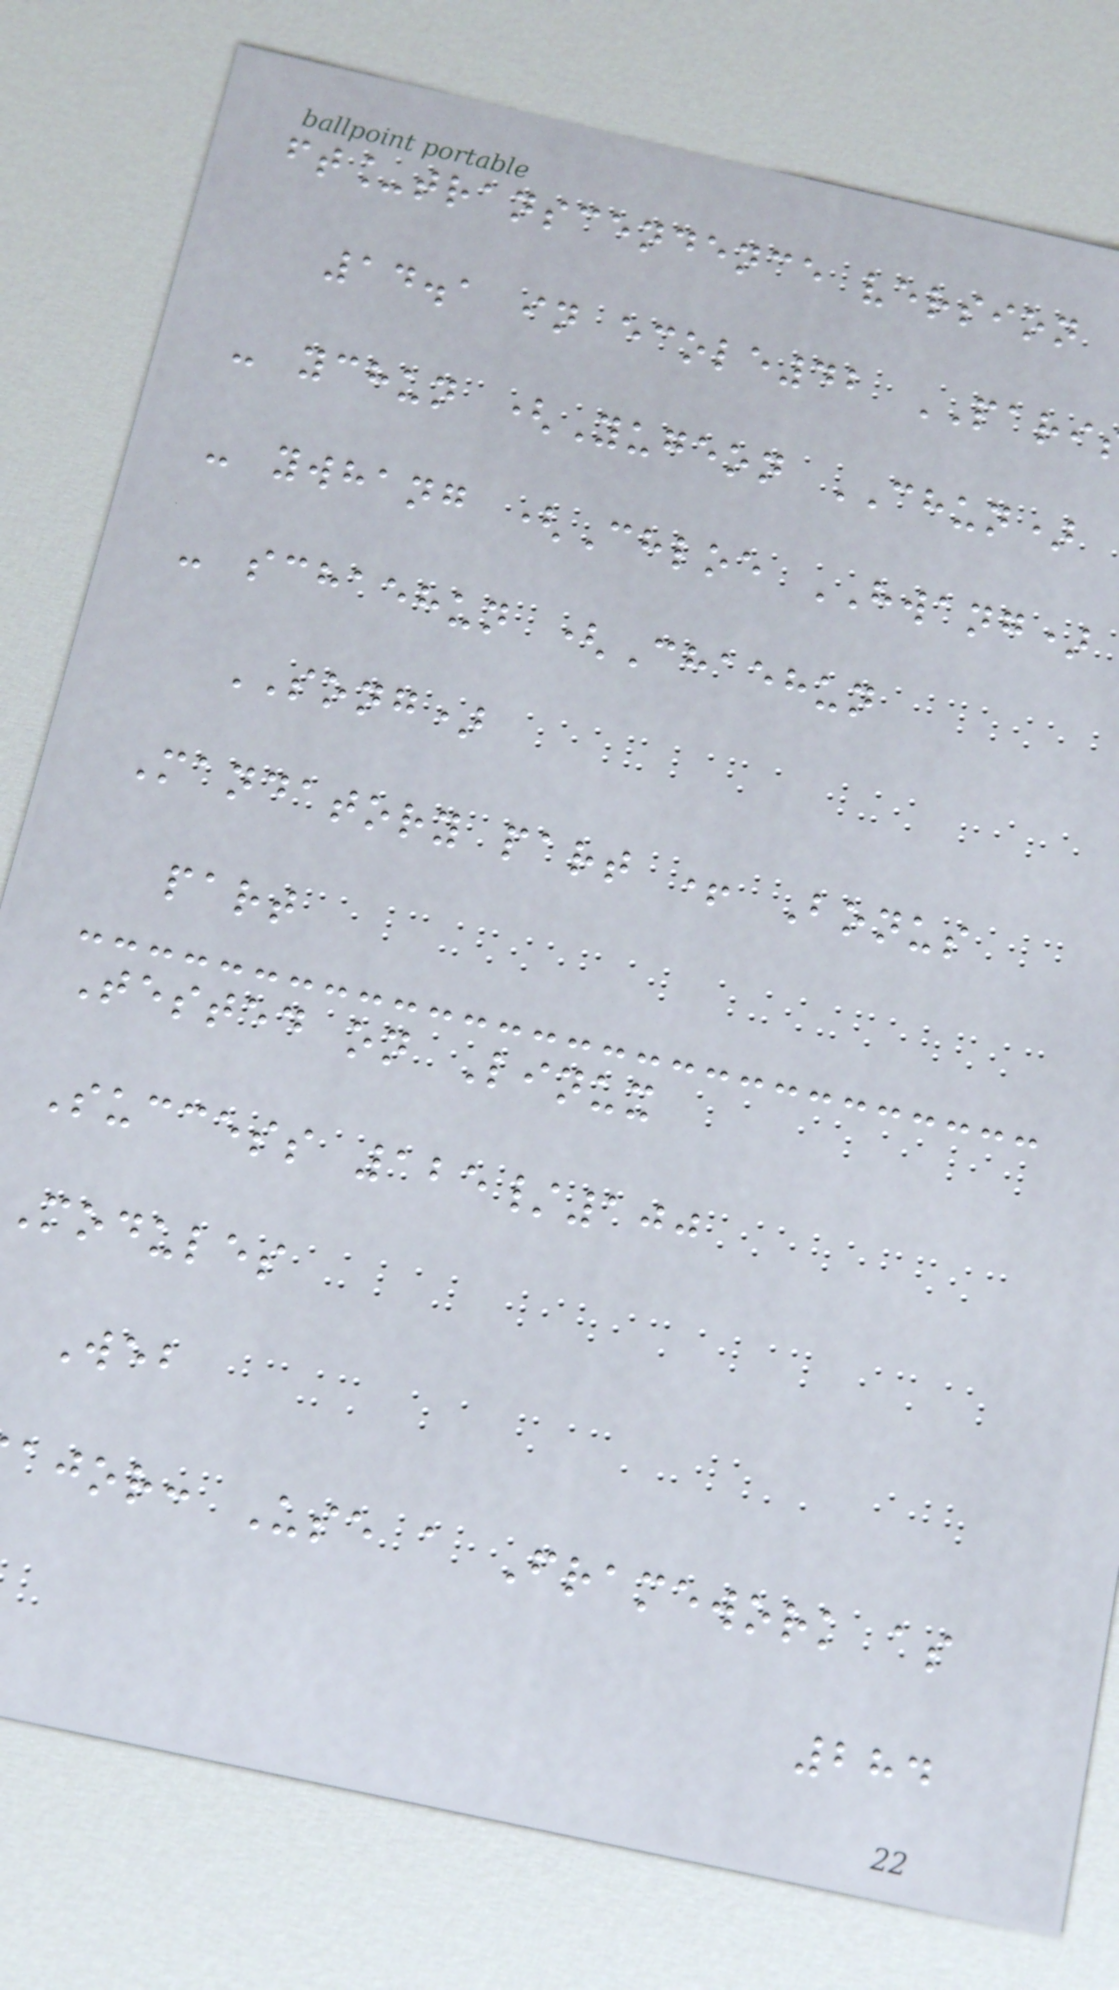ft_transcendence version
14.1 in ecole42 PARI
- ychun (Yugeon CHUN)
- ywhang (Chloe HWANG)
- schaehun (Chaehun
SONG)
Mandatory part + Bonus
part
Tested on Linux
Success 125/100
Modules
Web
ajor: Use a Framework as
284
